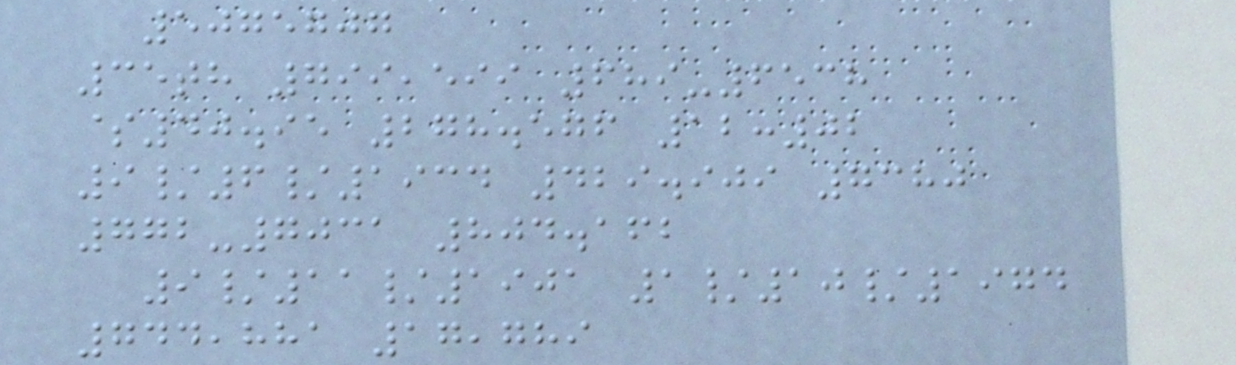5075707
35th 799,599 689-6538
$40.95 278.576 12:02
9/6/1934 429.909 7380
772-7031 804.162
9/11/1901 1/10/1974
744,881 17,789
